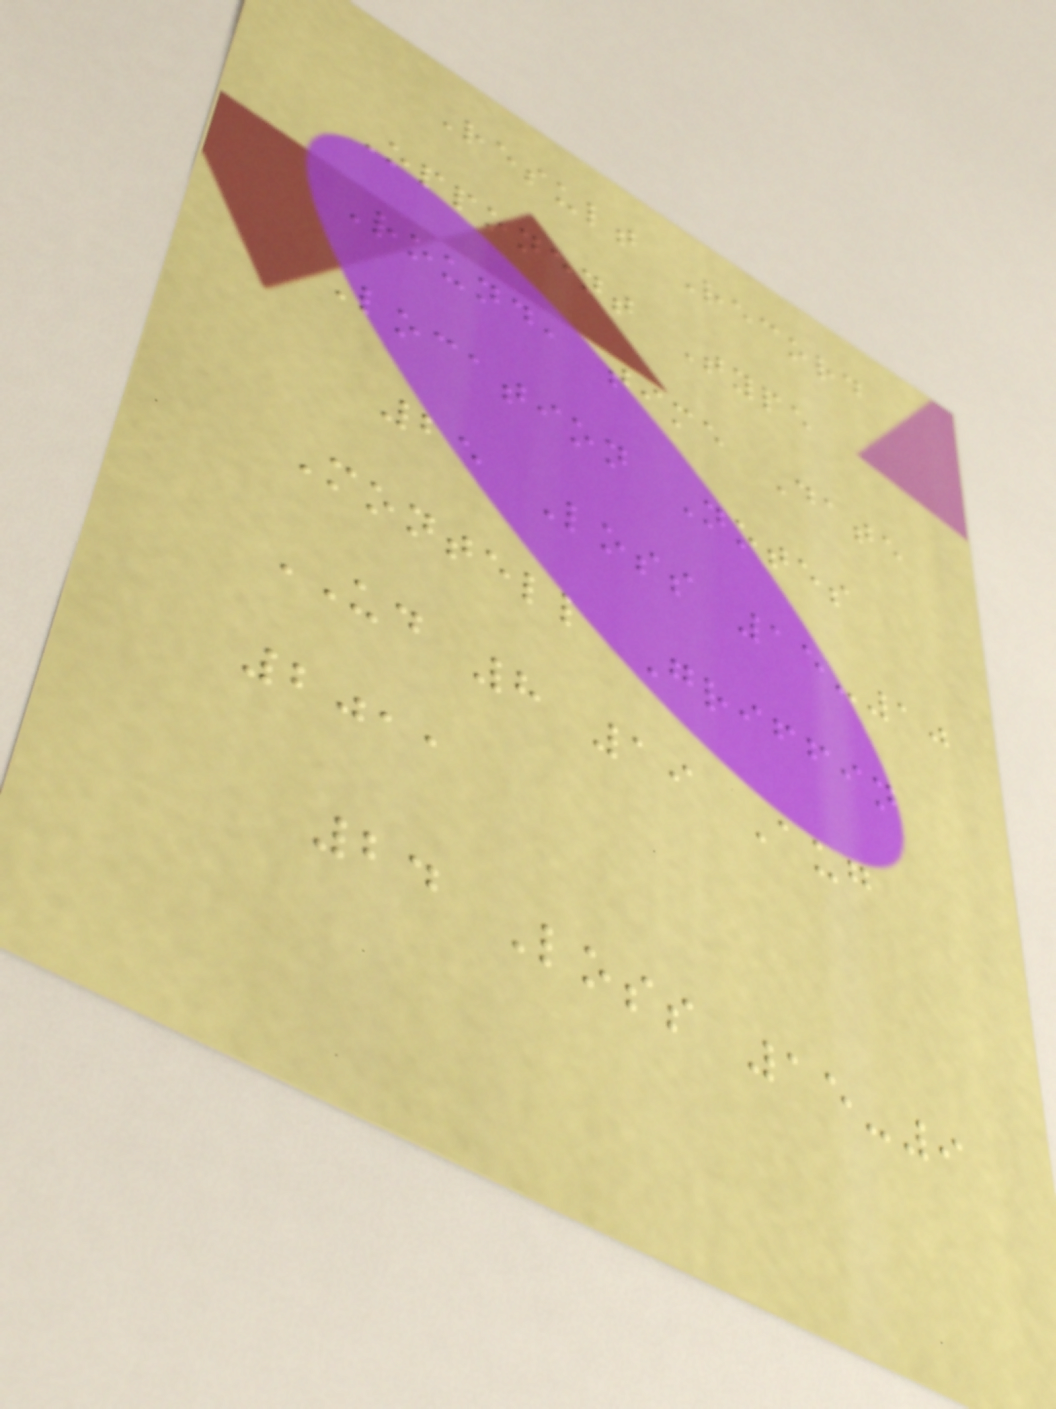Result Record
Opponent Type
Round, time Date
Location Notes
25 Loss 15-10
Montell Griffin
UD 8 19 Aug
2011
24 Loss 15-9
